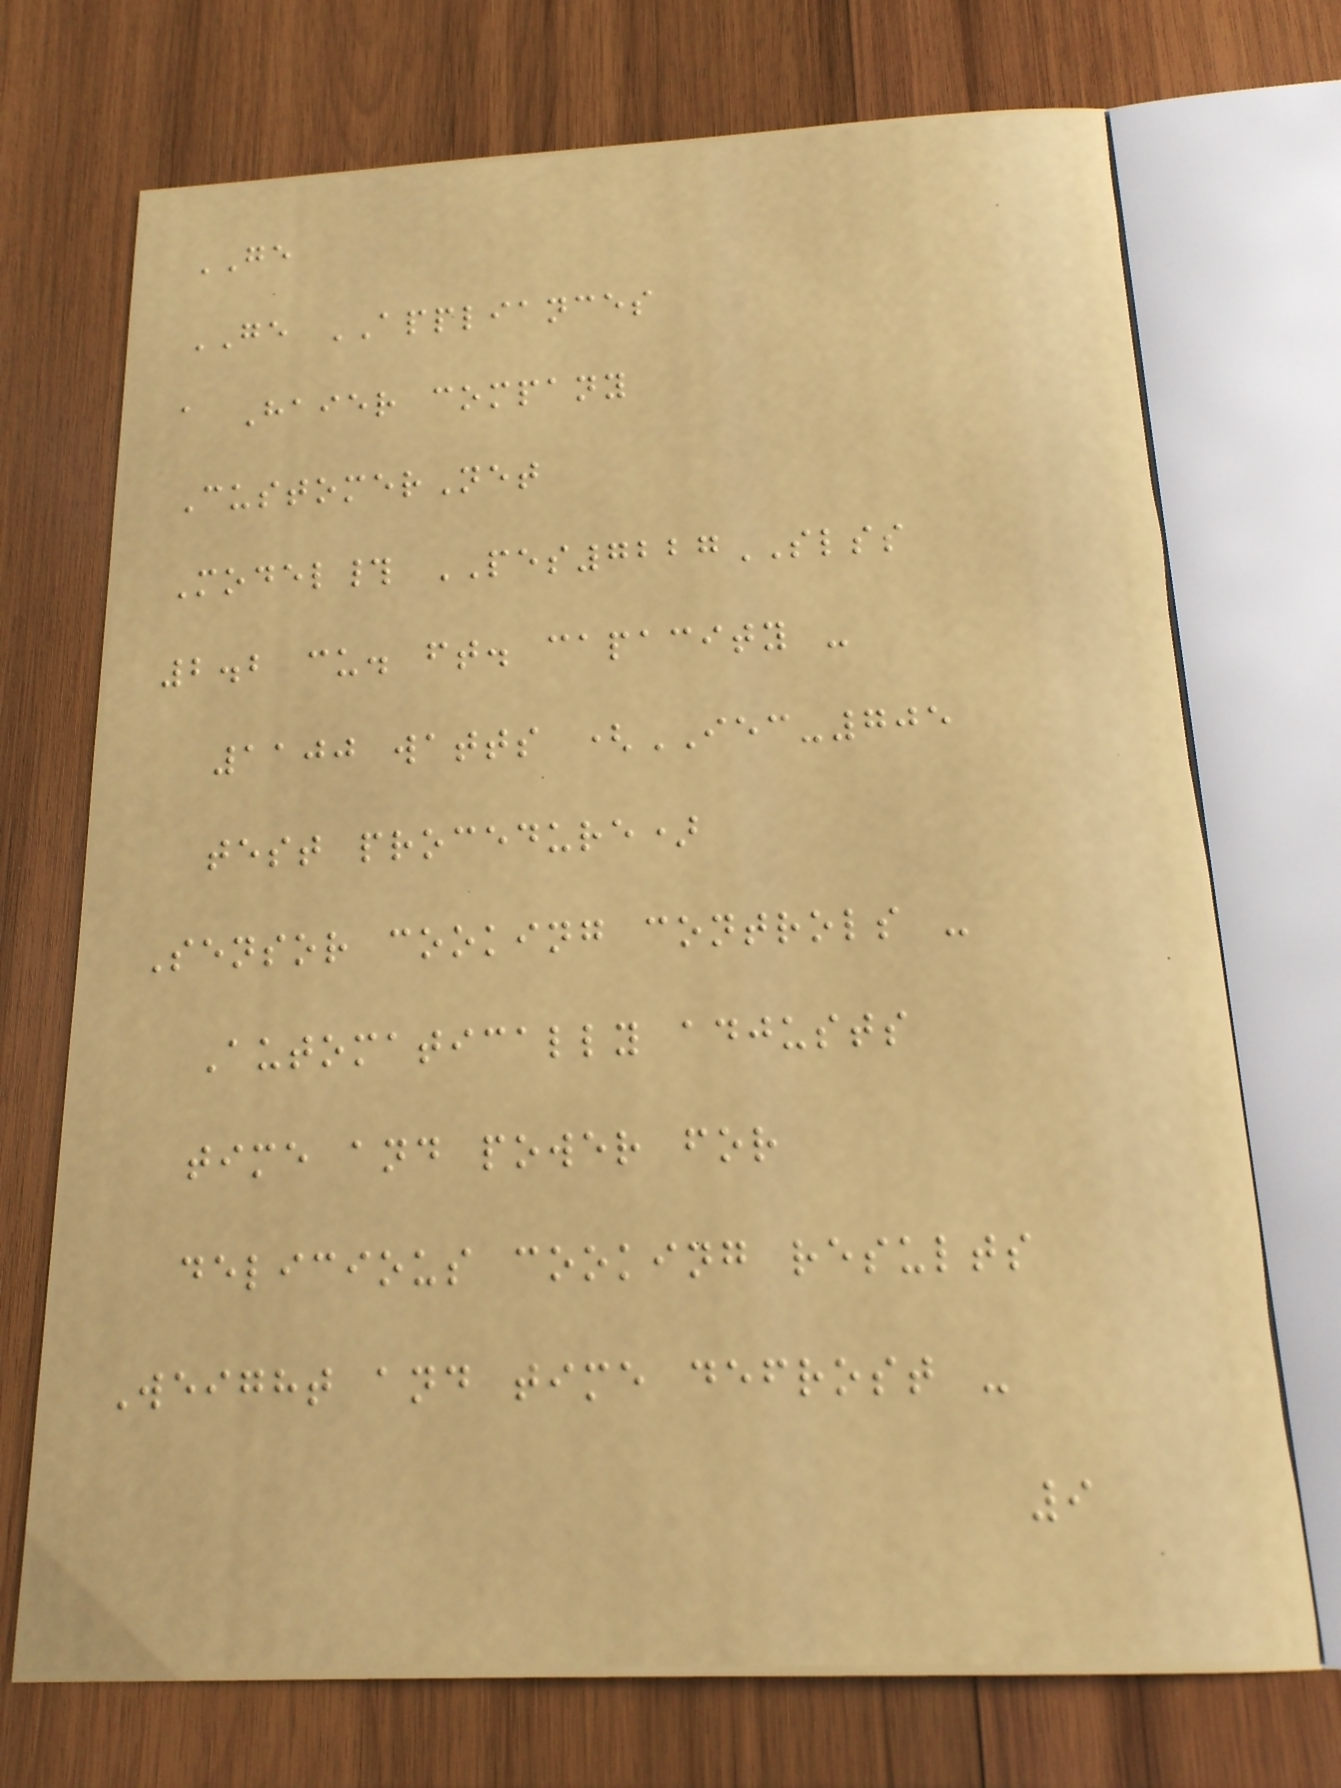GE
GE APPLIANCES
a Haier company
CustomerNet
Model# PES7227SLSS
2.2 cu. ft. capacity -
1100 watts (IEC-705
test procedure)
Sensor cooking controls -
Automatically adjusts
time and power for
delicious cooking results
Weight and time defrost -
9
